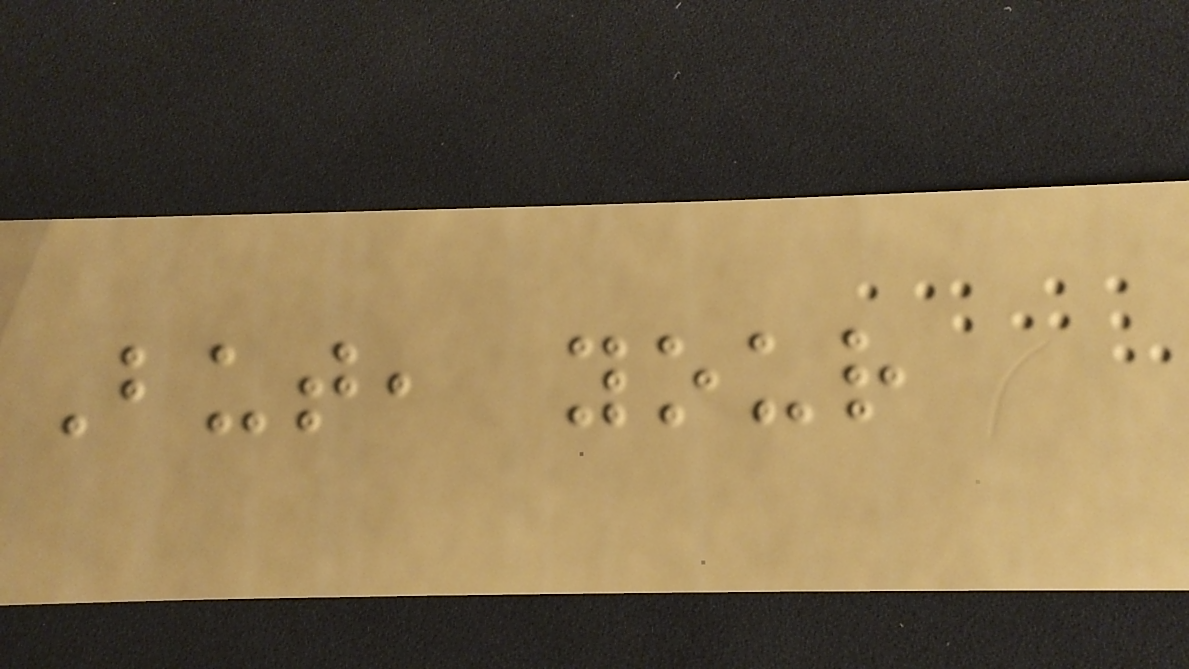But, your
